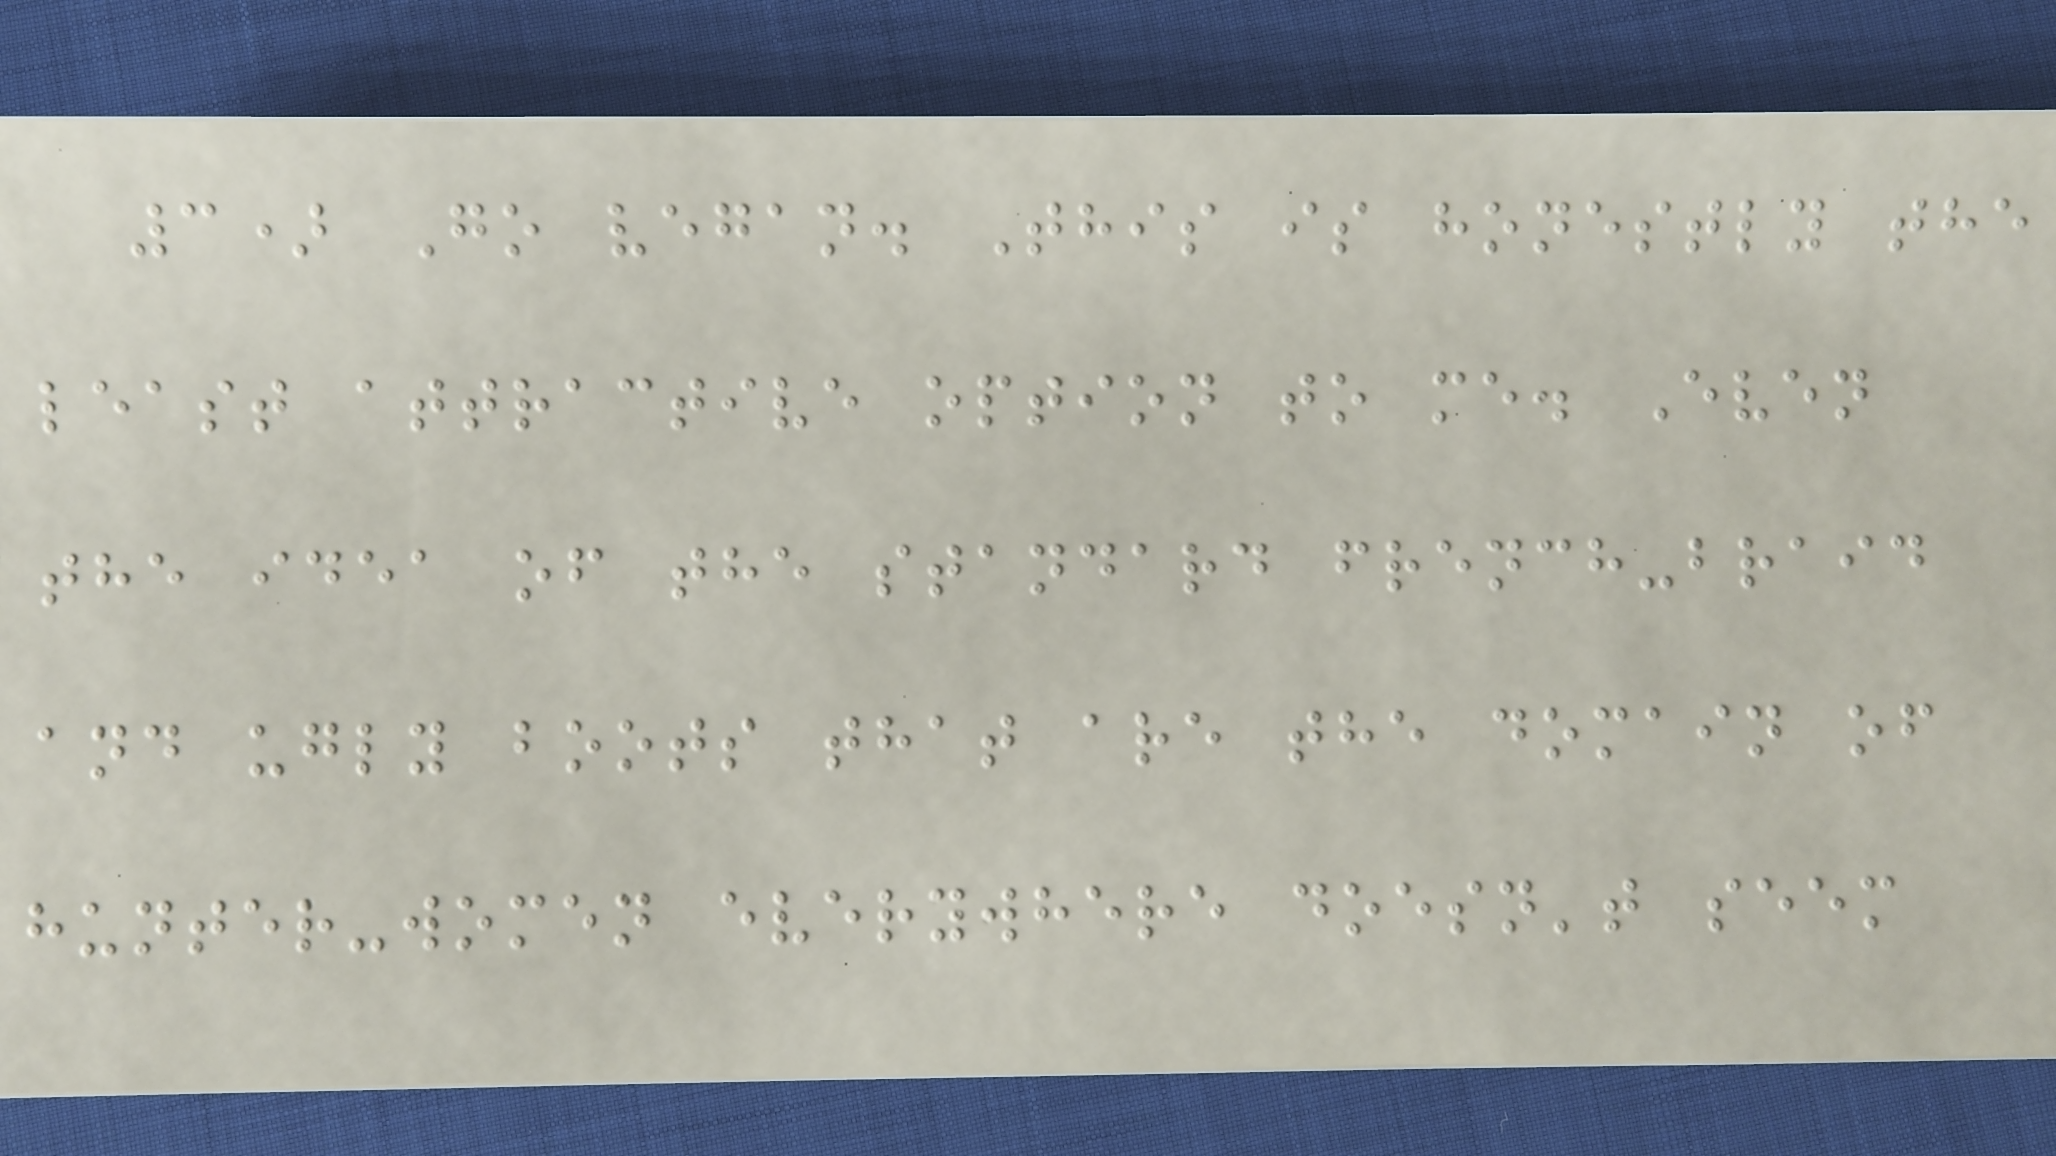3) Go vegan. This is honestly the
least attractive option to me. Even
the idea of the standard french-braid
and ugly boots that are the domain of
hunter-women everywhere doesn't seem
